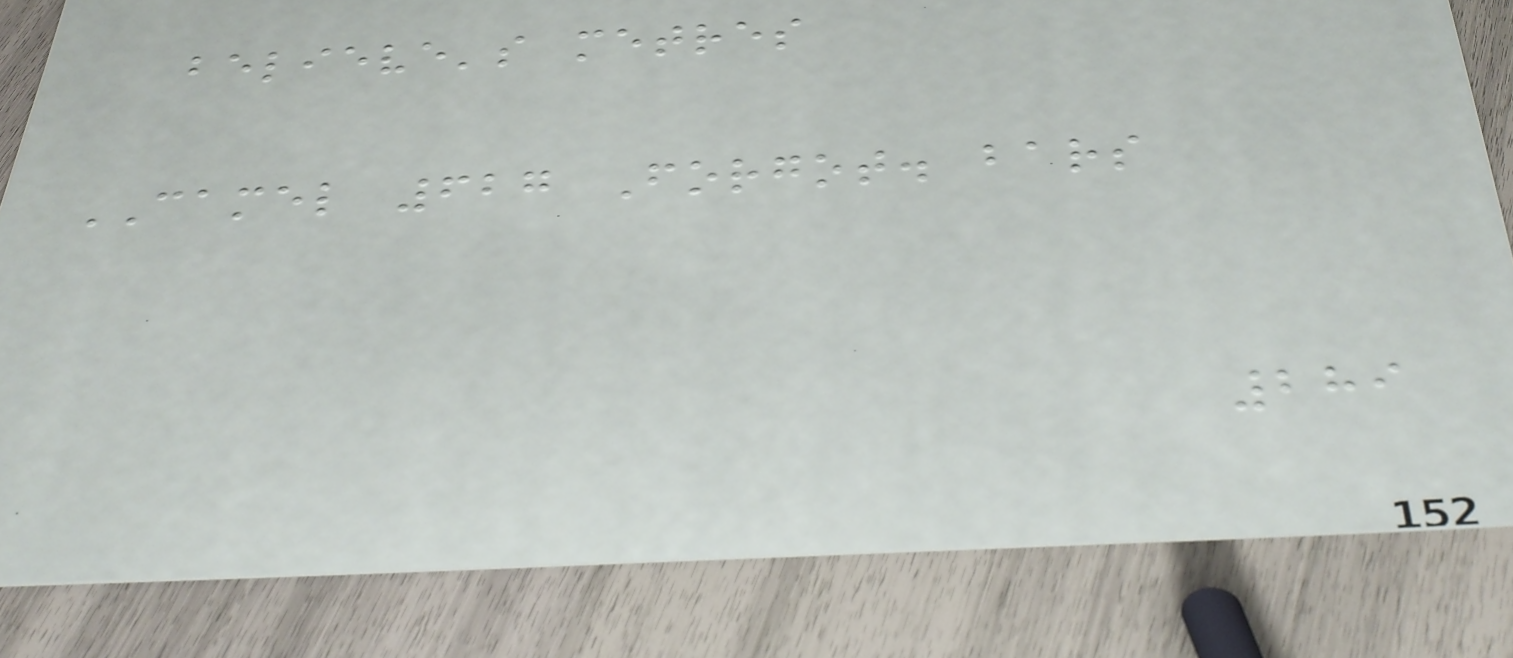believe's metres
CAMEL 627 Forgot. bars
289
